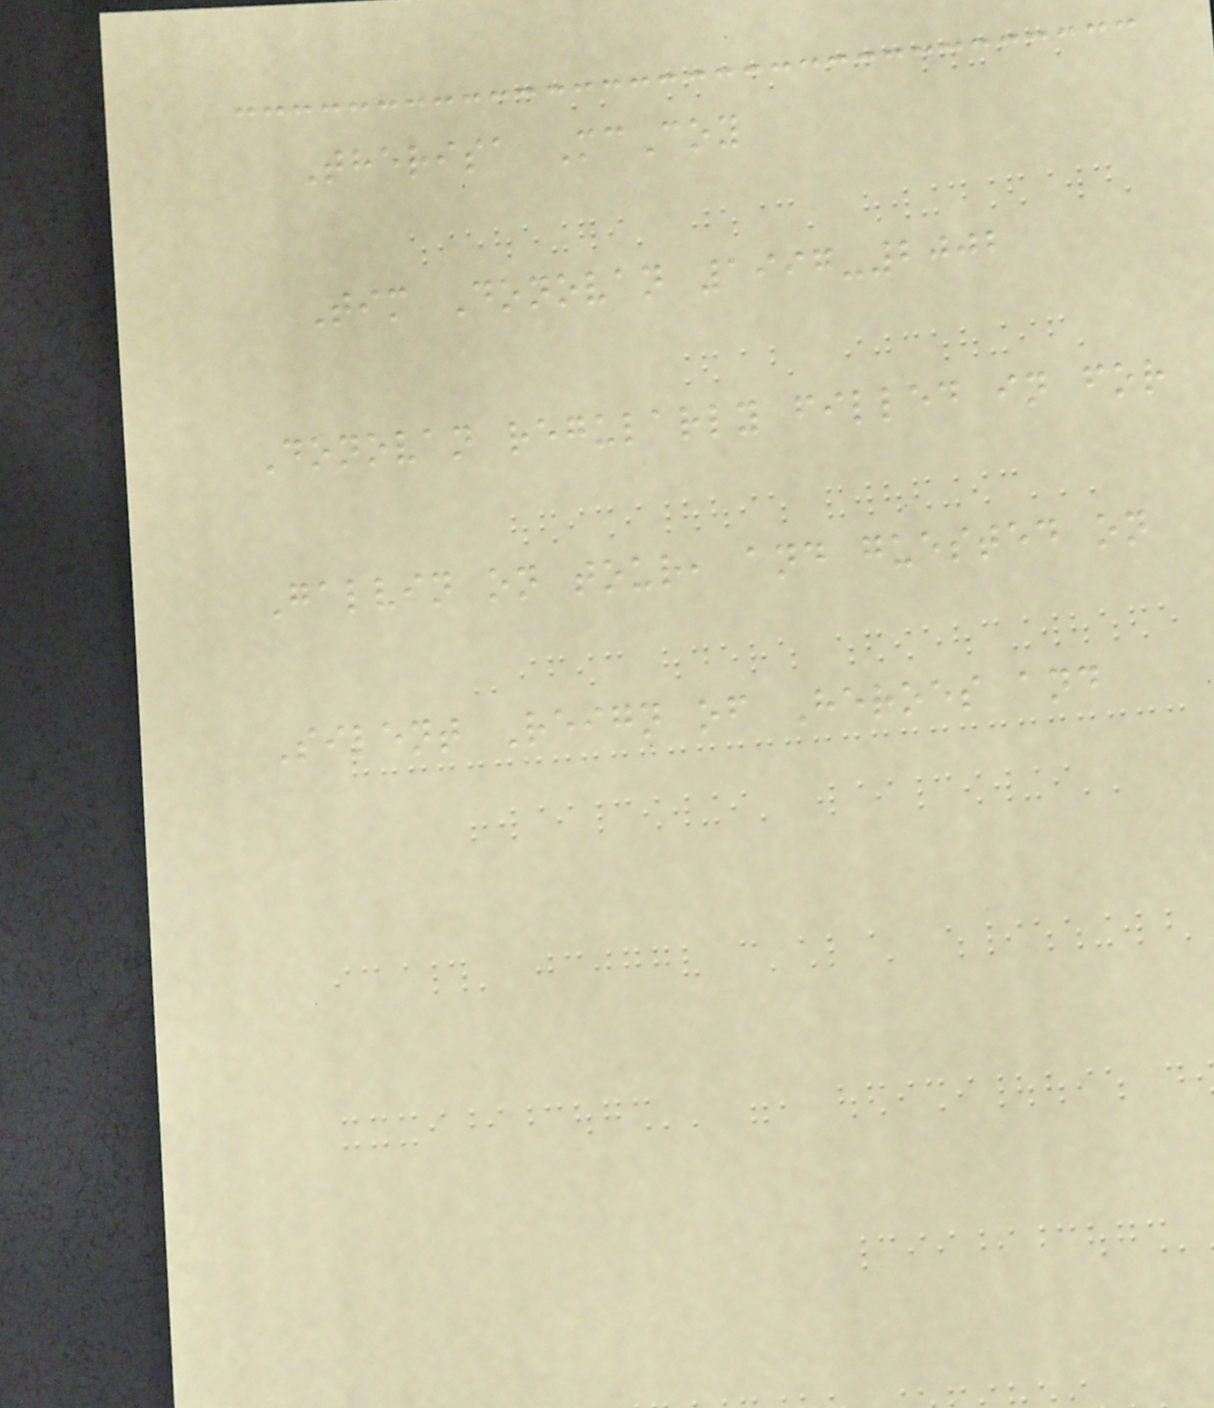Therisa McCoy
Tim Donovan 1997-2002
Donovan regularly filled in for
Galvin on tour, and guested on
Silent Reign of Heroes and
